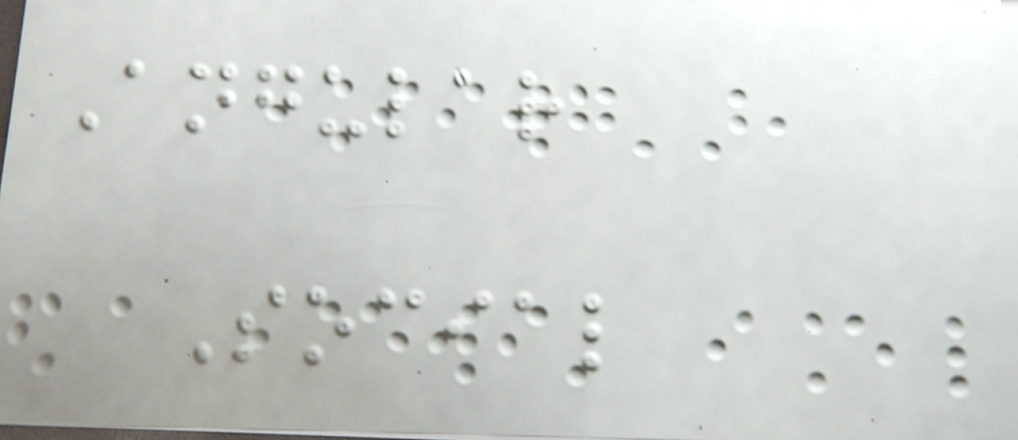Angular
Social
